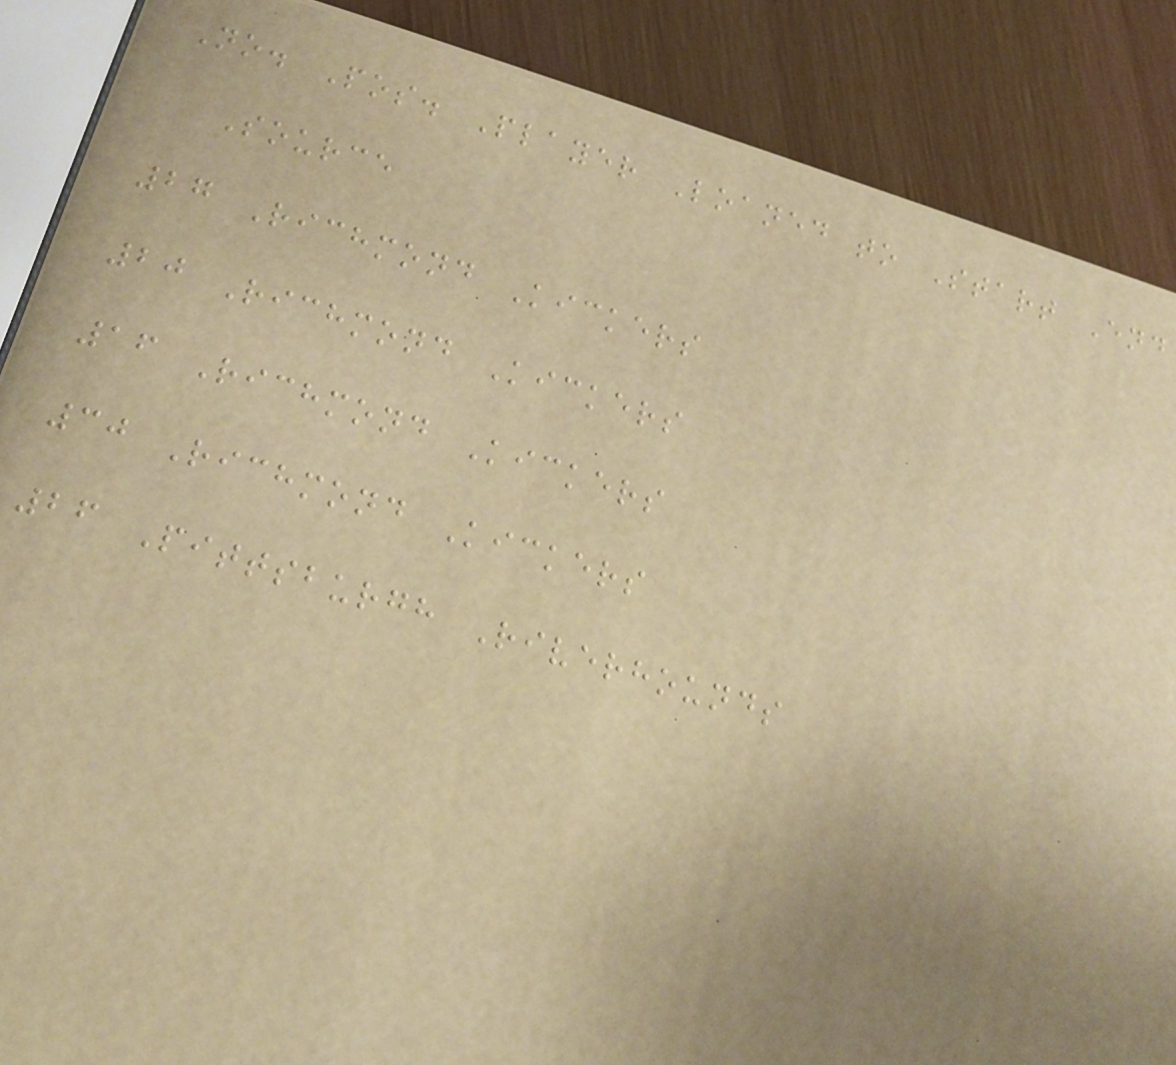No. Pos. Player Loaned to Start End
Source
27 Richmond Kickers
20 Richmond Kickers
16 Richmond Kickers
30 Richmond Kickers
26 Pittsburgh Riverhounds
